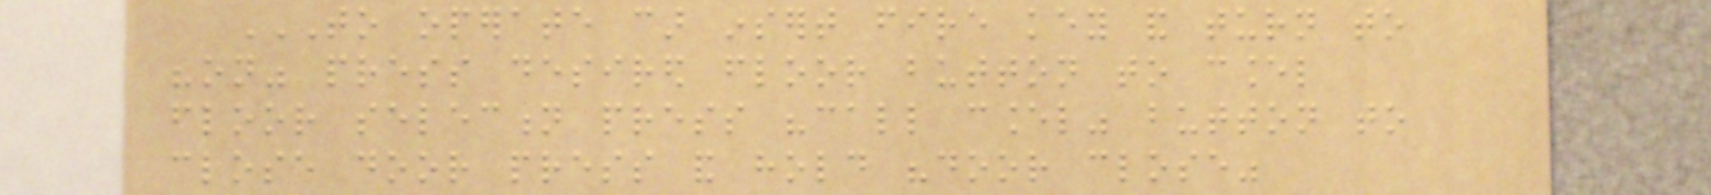TO OPERATE CAR INSERT FIRE KEY AND TURN TO
"ON" PRESS DESIRED FLOOR BUTTON TO CANCEL
FLOOR SELECTION PRESS "CALL CANCEL" BUTTON TO
CLOSE DOOR PRESS AND HOLD "DOOR CLOSE"
